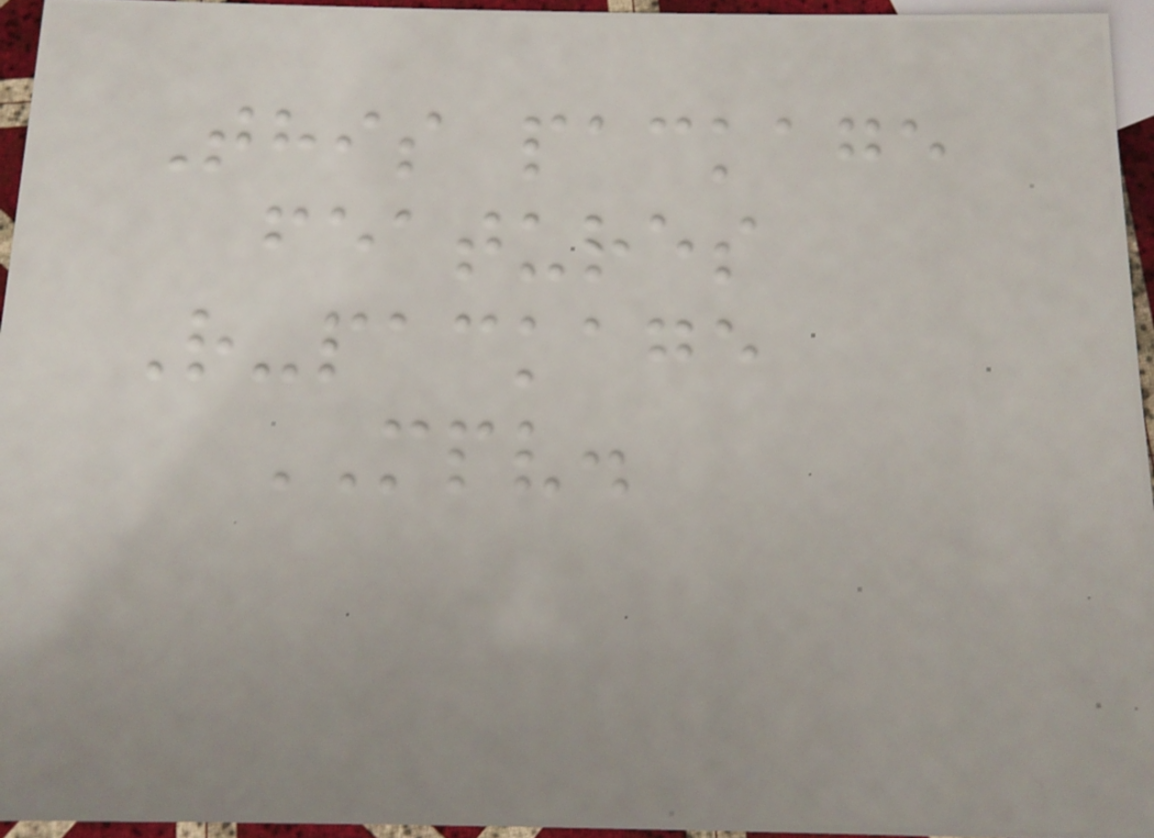This package
features
R-package
MPV.
